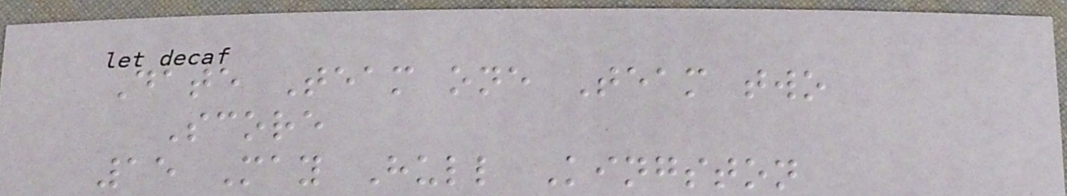Date Team one Team two
Score
15 May Hull Kingston
